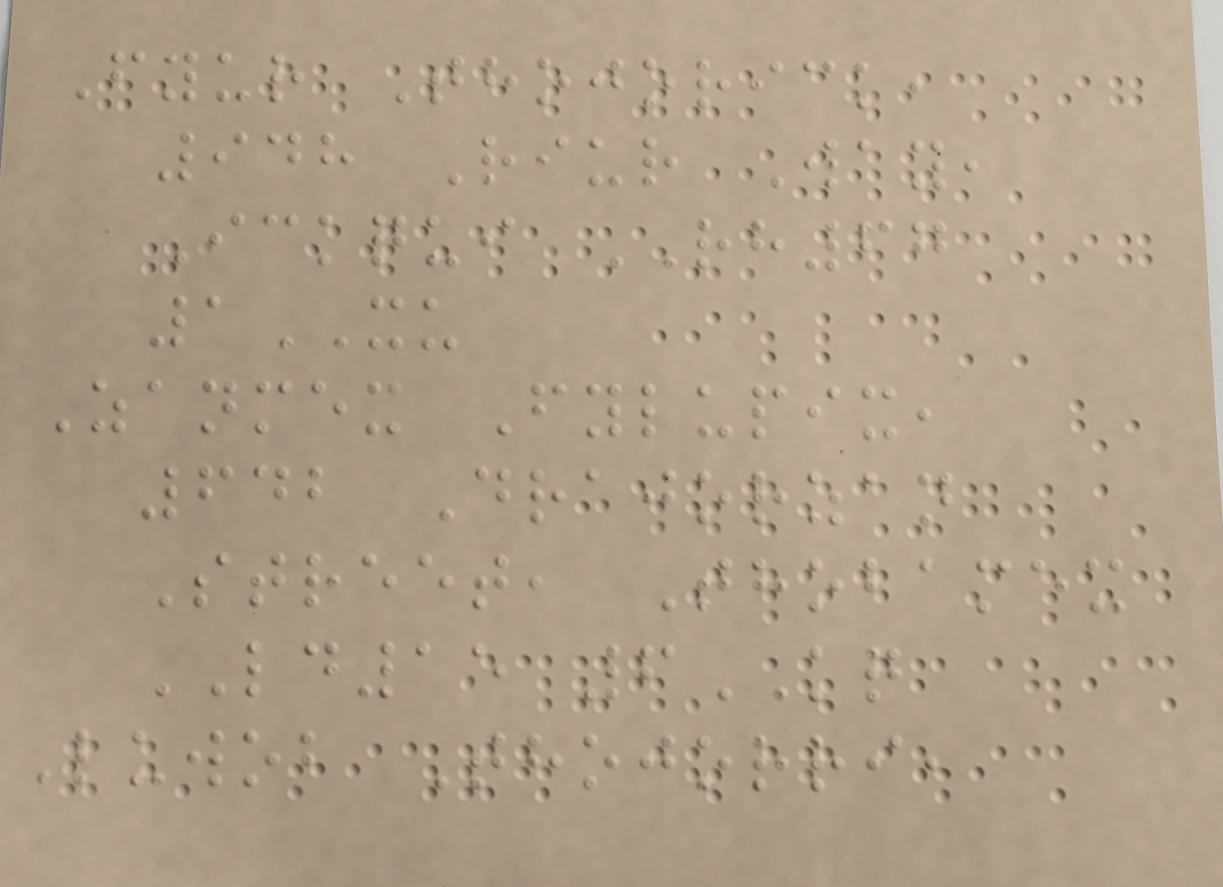Fyur Thojorick,
948 Riur Way,
Ickqui RH67
1XU
Zanmex Fylupix,
642 Drajorzan
Street, Thobamex
LD15 6KQ
Luwob Thojorri,
